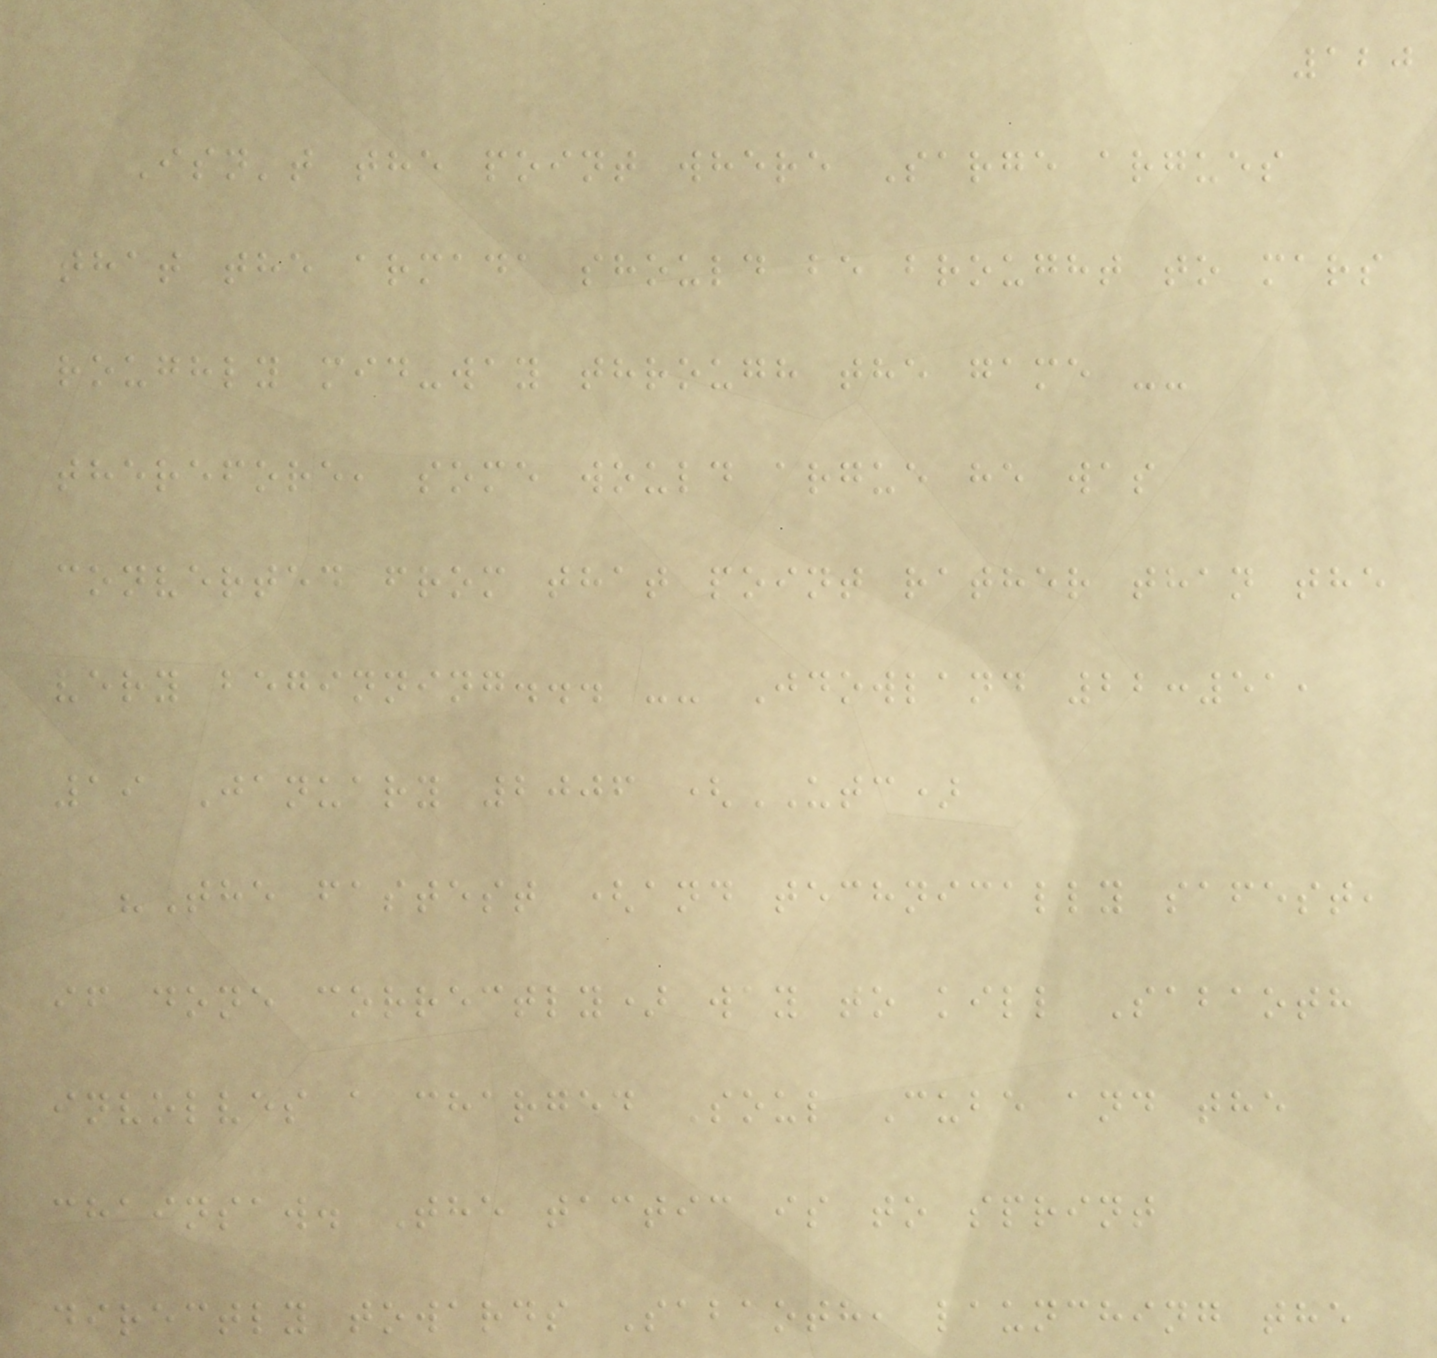120
Isn't the point where Sarge argues
that the armada should be brought to mars
roughly mid-way through the game --
therefore, some would argue he was
converted from that point rather than the
very beginning... -- Jdowland 22:51,
19 January 2006 (UTC)
"The fastest (and technically safest,
if done correctly) way to kill Sabaoth
involves a charged Soul Cube and the
chainsaw. The tactic is to sprint
directly towards Sabaoth, launching the
